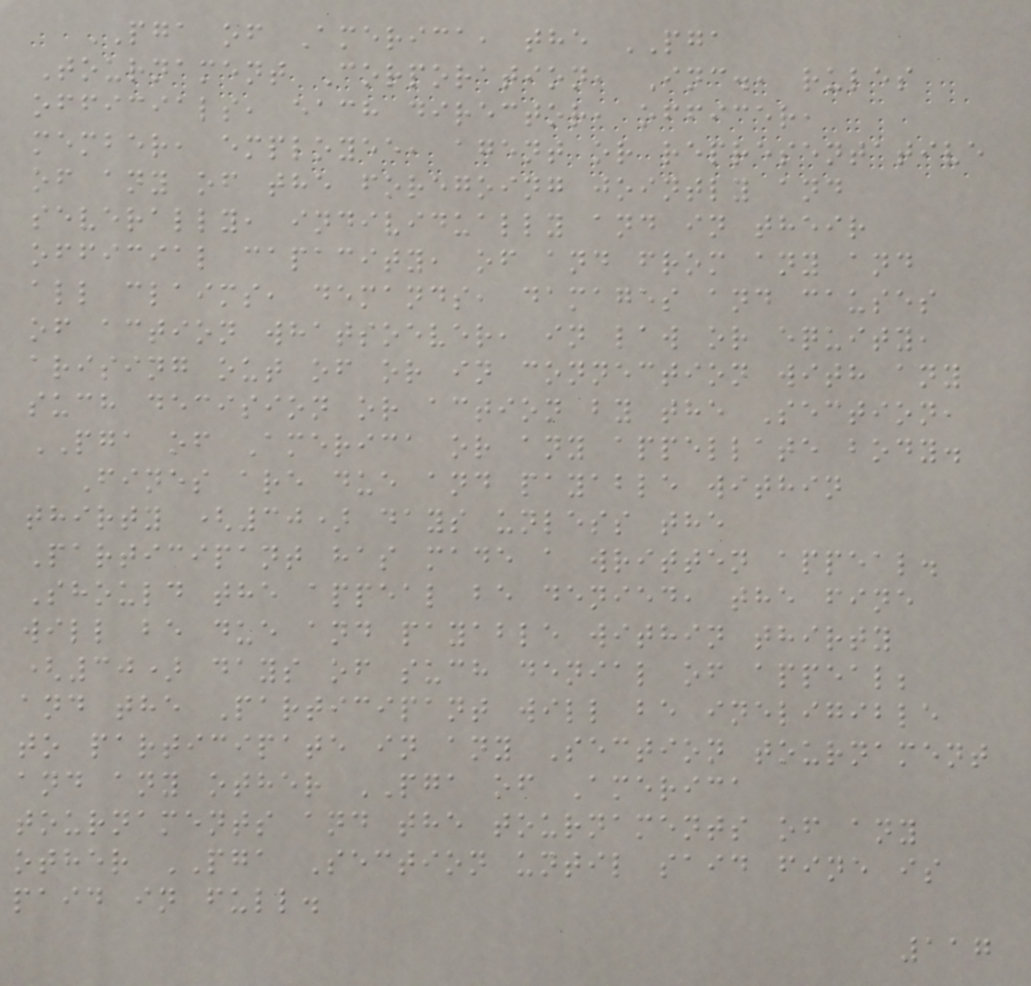PGA of America, the PGA
Tournament Corporation, Inc., rules
officials, each director, officer,
member, employee, agent or representative
of any of the foregoing jointly and
severally, individually and in their
official capacity, of and from any and
all claims, demands, damages and causes
of action whatsoever, in law or equity,
arising out of or in connection with any
such decision or action by the Section,
PGA of America or any appellate body.
Fines are due and payable within
thirty (30) days unless the
Participant has made a written appeal.
Should the appeal be denied, the fine
will be due and payable within thirty
(30) days of such denial of appeal;
and the Participant will be ineligible
to participate in any Section tournament
and any other PGA of America
tournaments and the tournaments of any
other PGA Section until said fine is
paid in full.
117
